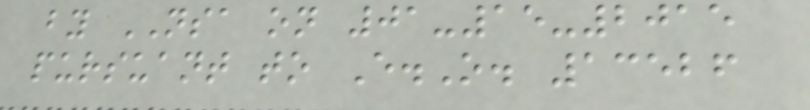by NSA on 01-15-2015
pursuant to E.O. 13526
